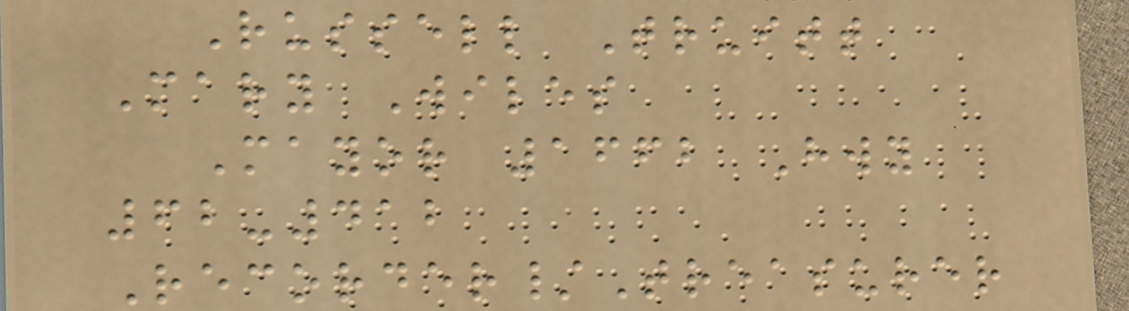Russell Truitt
Mary Wiles
Mayor 1662 Hwy
62-412
Recorder/Treasurer
